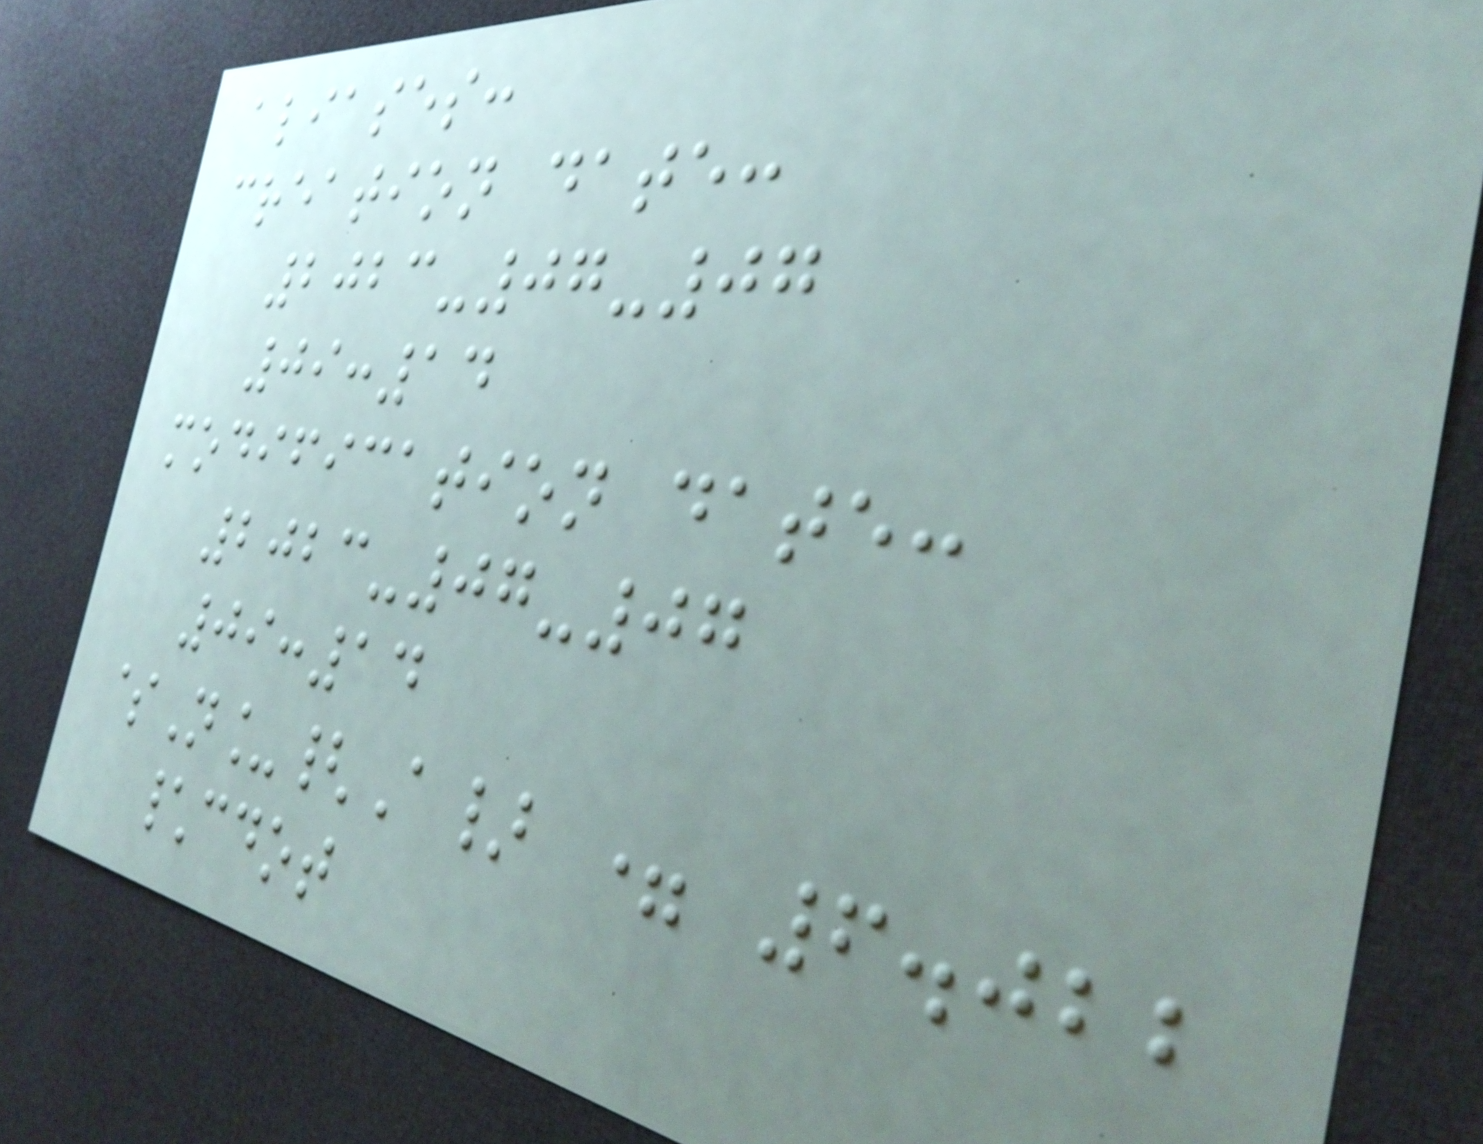aliases:
creation date:
2023-07-07
09:14
modification date:
2023-07-07
09:14
$N_{A} = 6.022
\cdot
